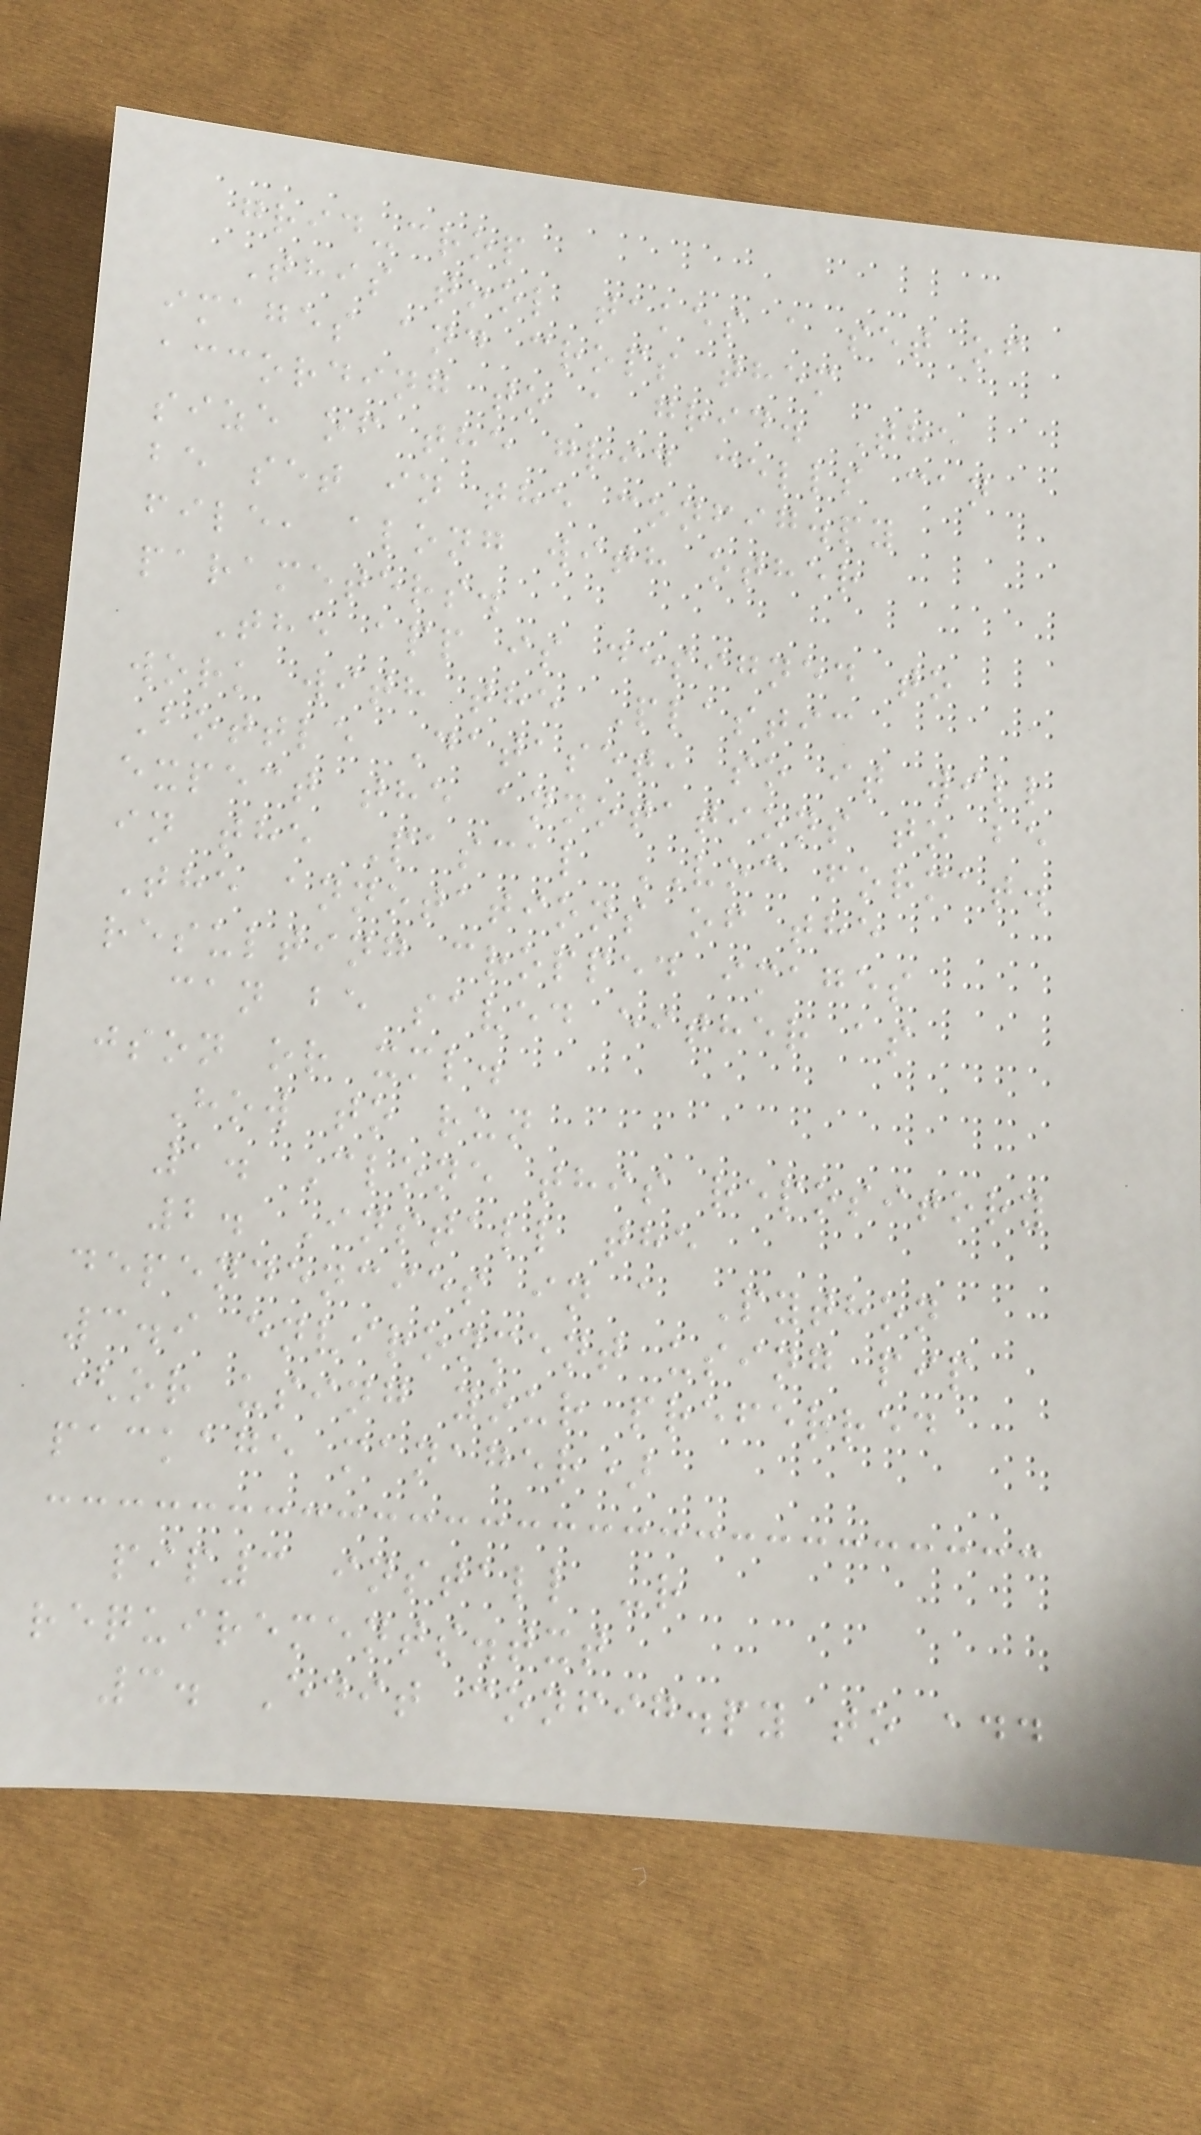grid-crop
This tool takes a set of
images and crops them
according to a grid. The
size of the grid cells can
be set in the config.py
file, along with other
parameters.
The app is designed to
work with the Plastic
Bottle Dataset, so it will
expect the annotations to be
in the Pascal VOC format.
The annotations of the
resulting cropped images
can be saved either as
json or xml.
How to run
1. Clone this repository
2. Install the
dependencies in a Python
3.9 environment using pip
(or using your preferred
package manager)
pip3 install -r
requirements.txt
3. Edit config.py to add
